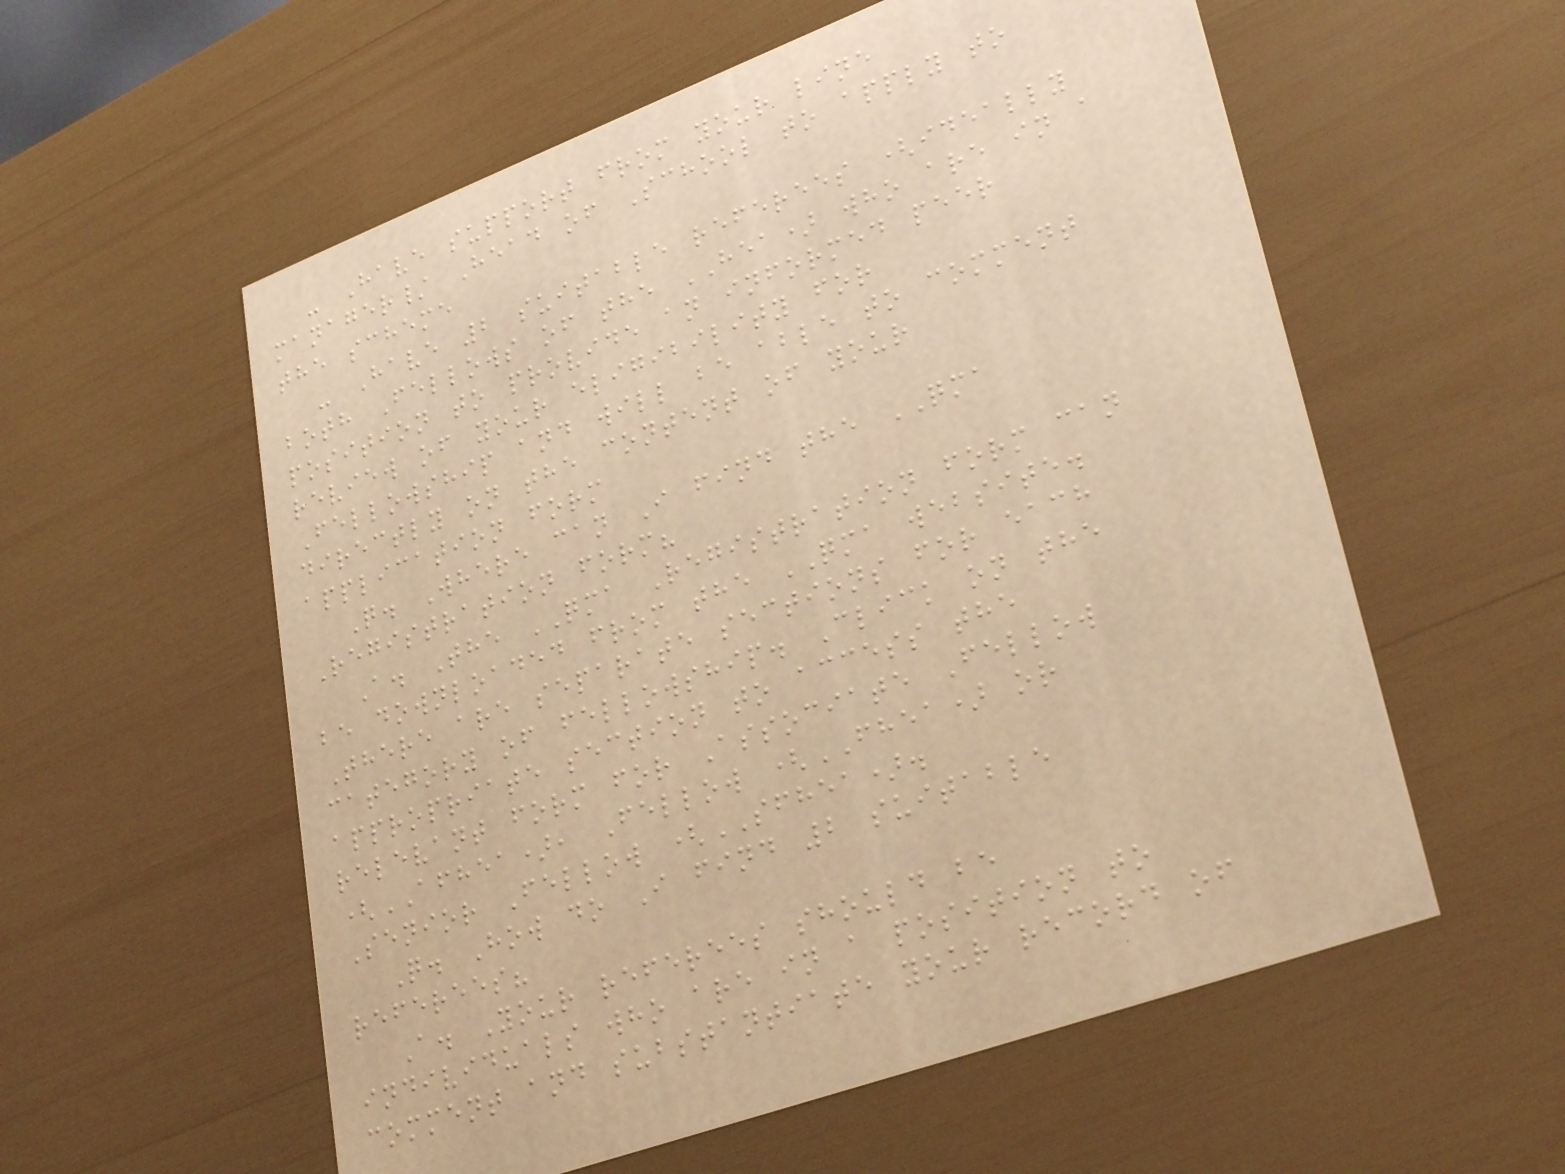- Have support from your line
manager/ Head of School to apply to
the scheme
- Have 2 suitable referees (ideally
both Fellows of the HEA) who are in a
position to provide an informed peer
review of your eligibility for
Fellowship and will be able to comment
directly on the content of your
application form
Q. Where can I find the QMA
Registration form?
A. The QMA Registration form can
be downloaded from the QMA website.
There are separate sections for each
category of fellowship. Click on the
appropriate section to access the
relevant form for Associate Fellow
(AFHEA), Fellow (FHEA) or
Senior Fellow (SFHEA).
Q. How do I find 2 suitable
referees?
A. Your referees should be
individuals who are in a position to
comment and substantiate your record of
